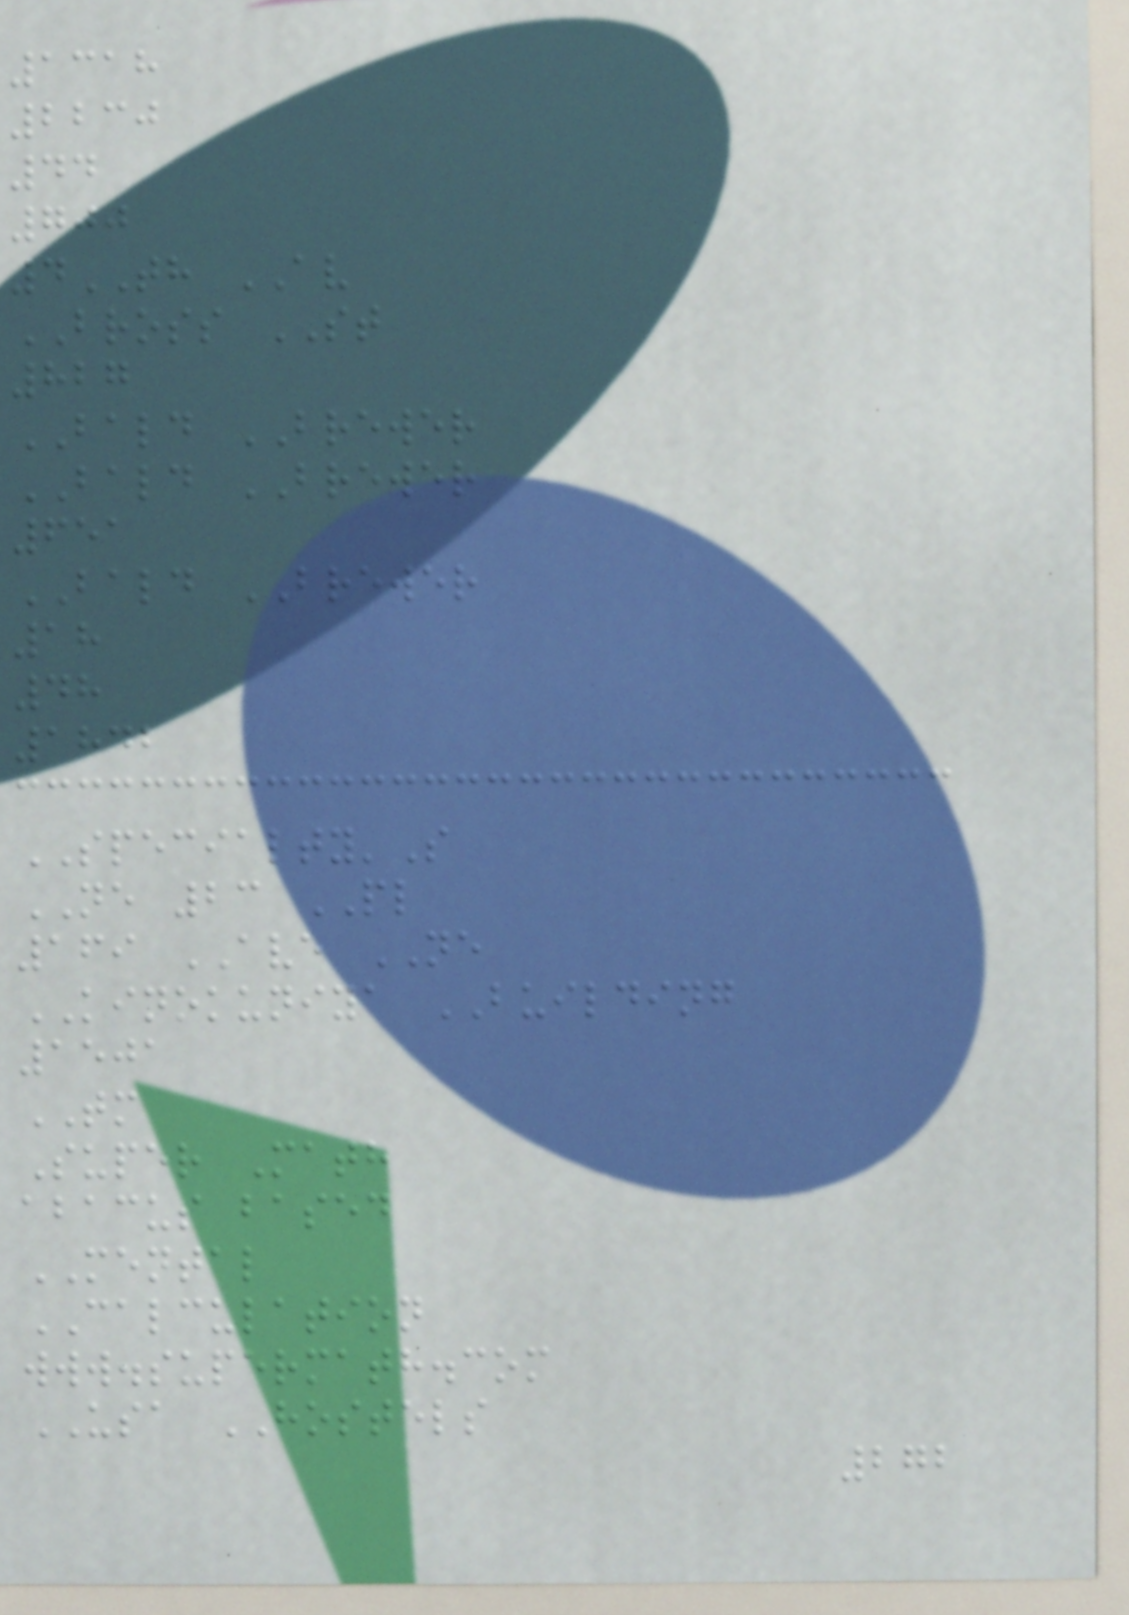1318
2230
44
700
4TH AV
BROSS ST
827
BALD BREWER
BALD BREWER
651
BALD BREWER
18
48
1842
SPECIALTY'S
NE 23 PL
169 AVE NE
KINOKUNIYA BUILDING
1501
TM
Super Math
abacus based
MENTAL
CALCULATION
www.supermath.com
USA HOSTELS
272
